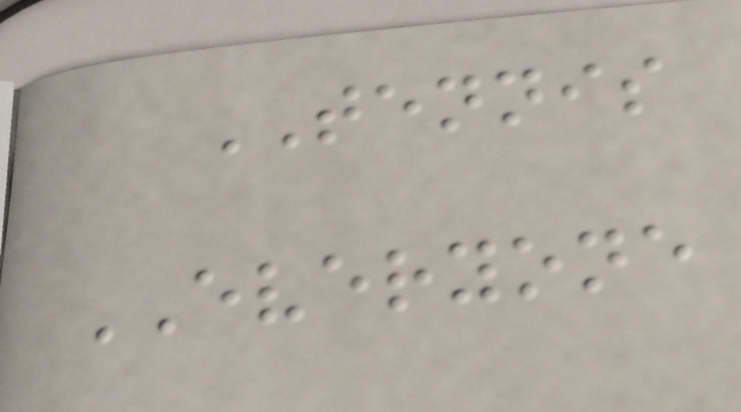TENNIS
EVERYONE
